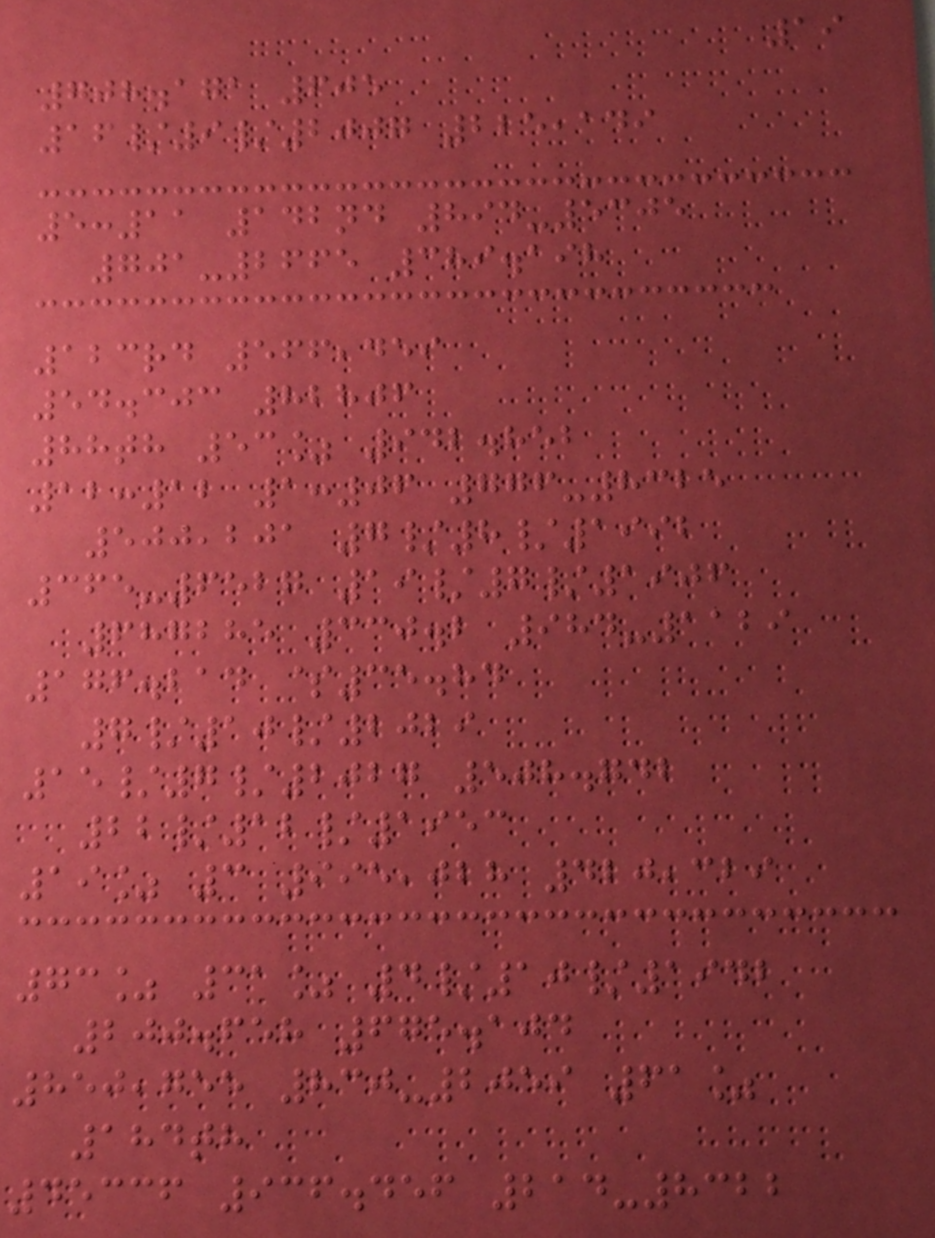19
708.171 605
16/9/2007 225,149
5:11 142nd 894-5305
701-2665 389.198
123rd 566,459
54.303 82806
88th 53% 942.852
12:12 1:06 776-8325
500,201 7/8/1992
365-6527 19/7/1906
687285 330.2 984-1129
176.214 $35.84
7/10/2029
15/7/2027 508.742
22/12/1953
19% 3 995,028 420,329
73% 31% 4/10/1942
200.658 675.104
850,755 830-2059 61%
184th
45336 936.456 214-8322
